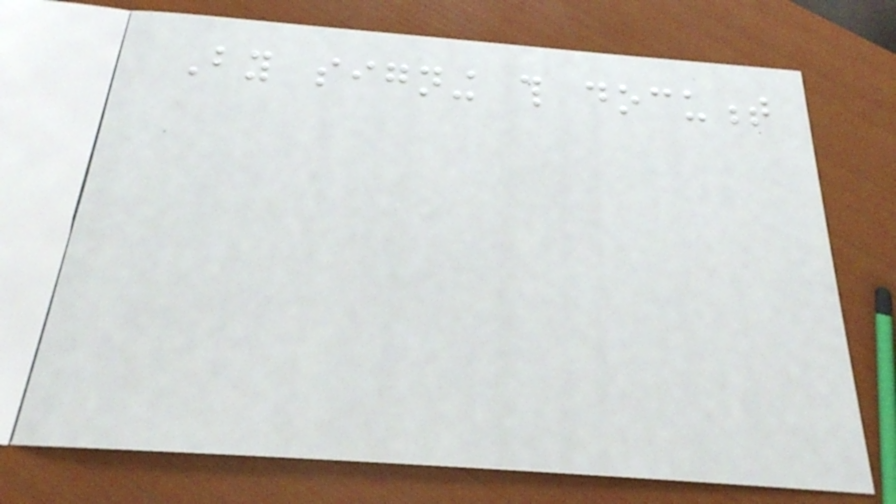By signing this document
